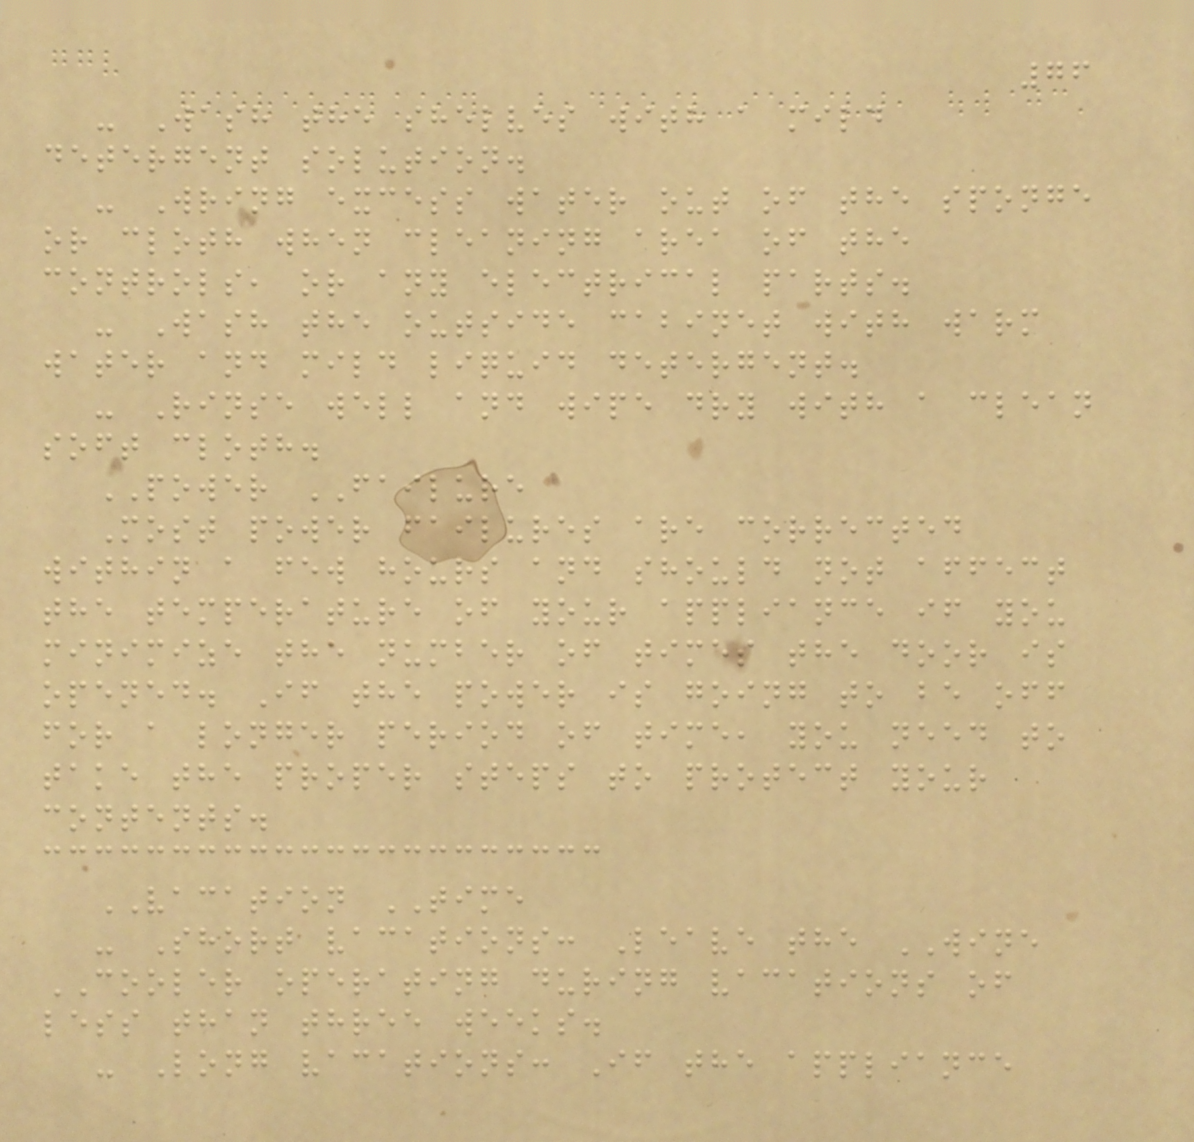76
- Wash the shelves with a mild
detergent solution.
- Wring excess water out of the sponge
or cloth when cleaning area of the
controls, or any electrical parts.
- Wash the outside cabinet with warm
water and mild liquid detergent.
- Rinse well and wipe dry with a clean
soft cloth.
POWER FAILURE
Most power failures are corrected
within a few hours and should not affect
the temperature of your appliance if you
minimize the number of times the door is
opened. If the power is going to be off
for a longer period of time, you need to
take the proper steps to protect your
contents.
VACATION TIME
- Short vacations: Leave the WINE
COOLER operating during vacations of
less than three weeks.
- Long vacations: If the appliance
